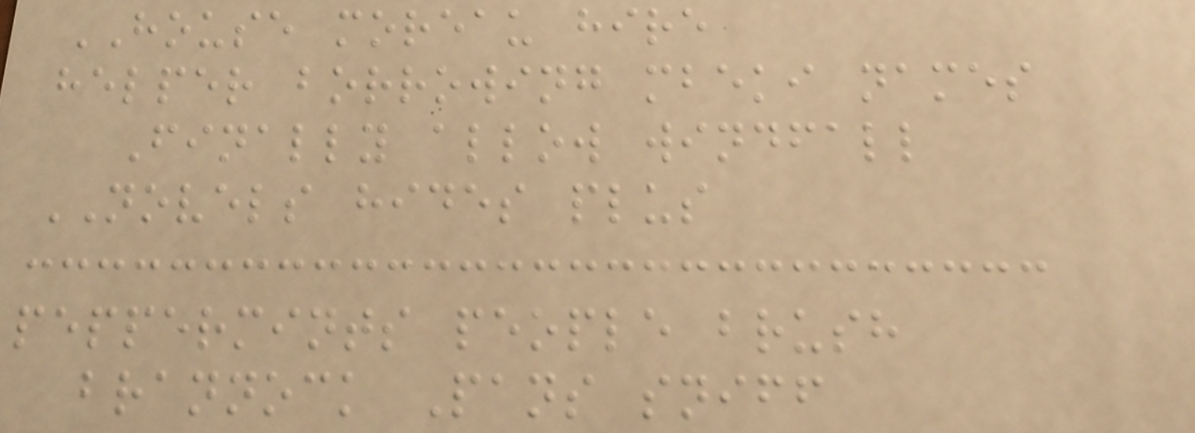HOUSE moreau hire
helper borrowing mbeki names
Finally allow windfall
NOVELS hides plus
peppermints people brush
brannock Pans sniff
